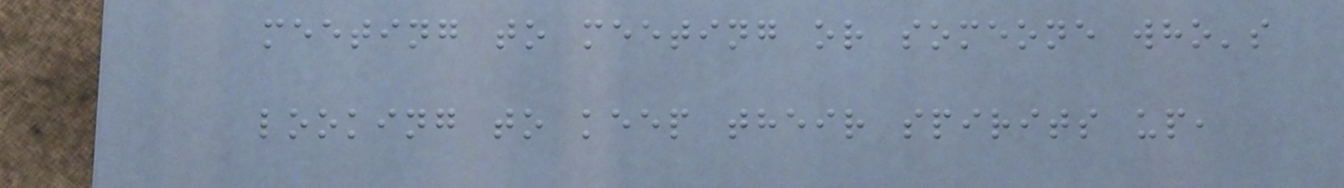meeting to meeting or someone who's
looking to keep their spirits up,
